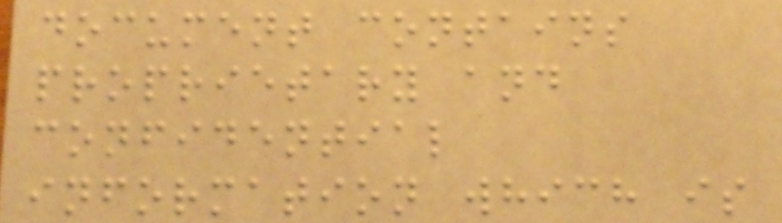document contains
proprietary and
confidential
information which is
